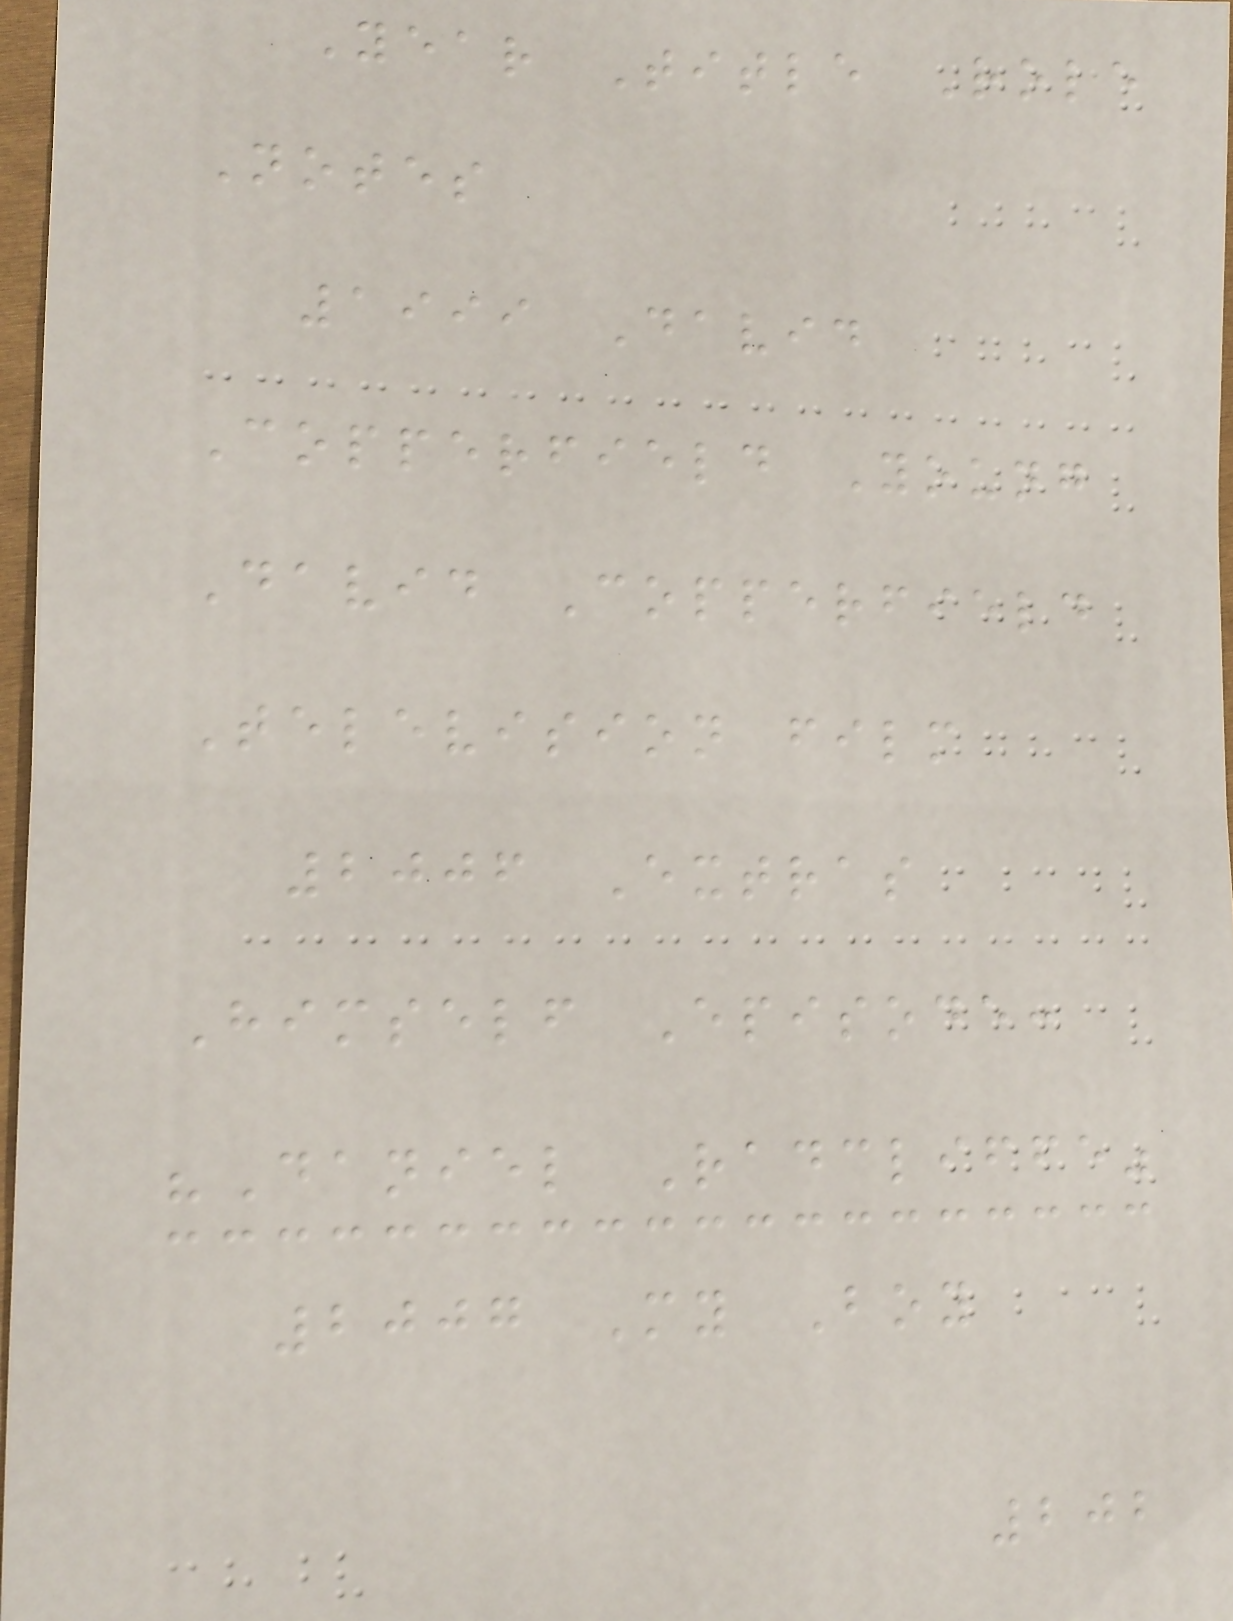Year Title Role
Notes
1999 David
Copperfield Young
David Copperfield
Television film
2006 Extras
Himself Episode:
"Daniel Radcliffe"
2007 My Boy
202
